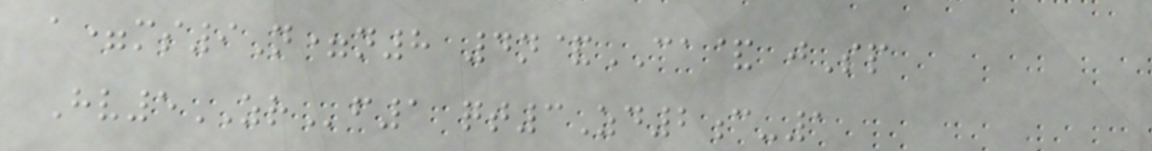a=ms9N=n8 4n&CA& jSp
Hv5ZRf1 qt3Zd2c-1
